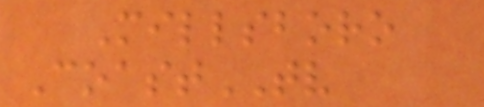Millsboro
CoastTV
